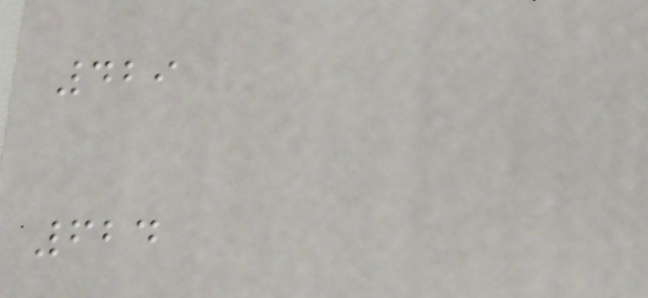429
624
